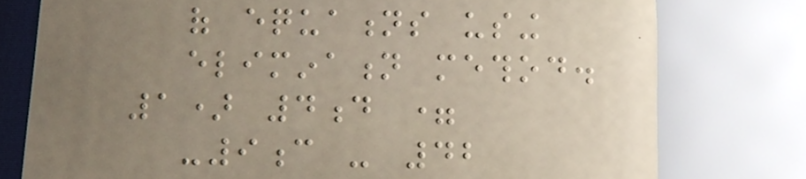of equations using
elimination method.
1) 4d =
-9c - 42
